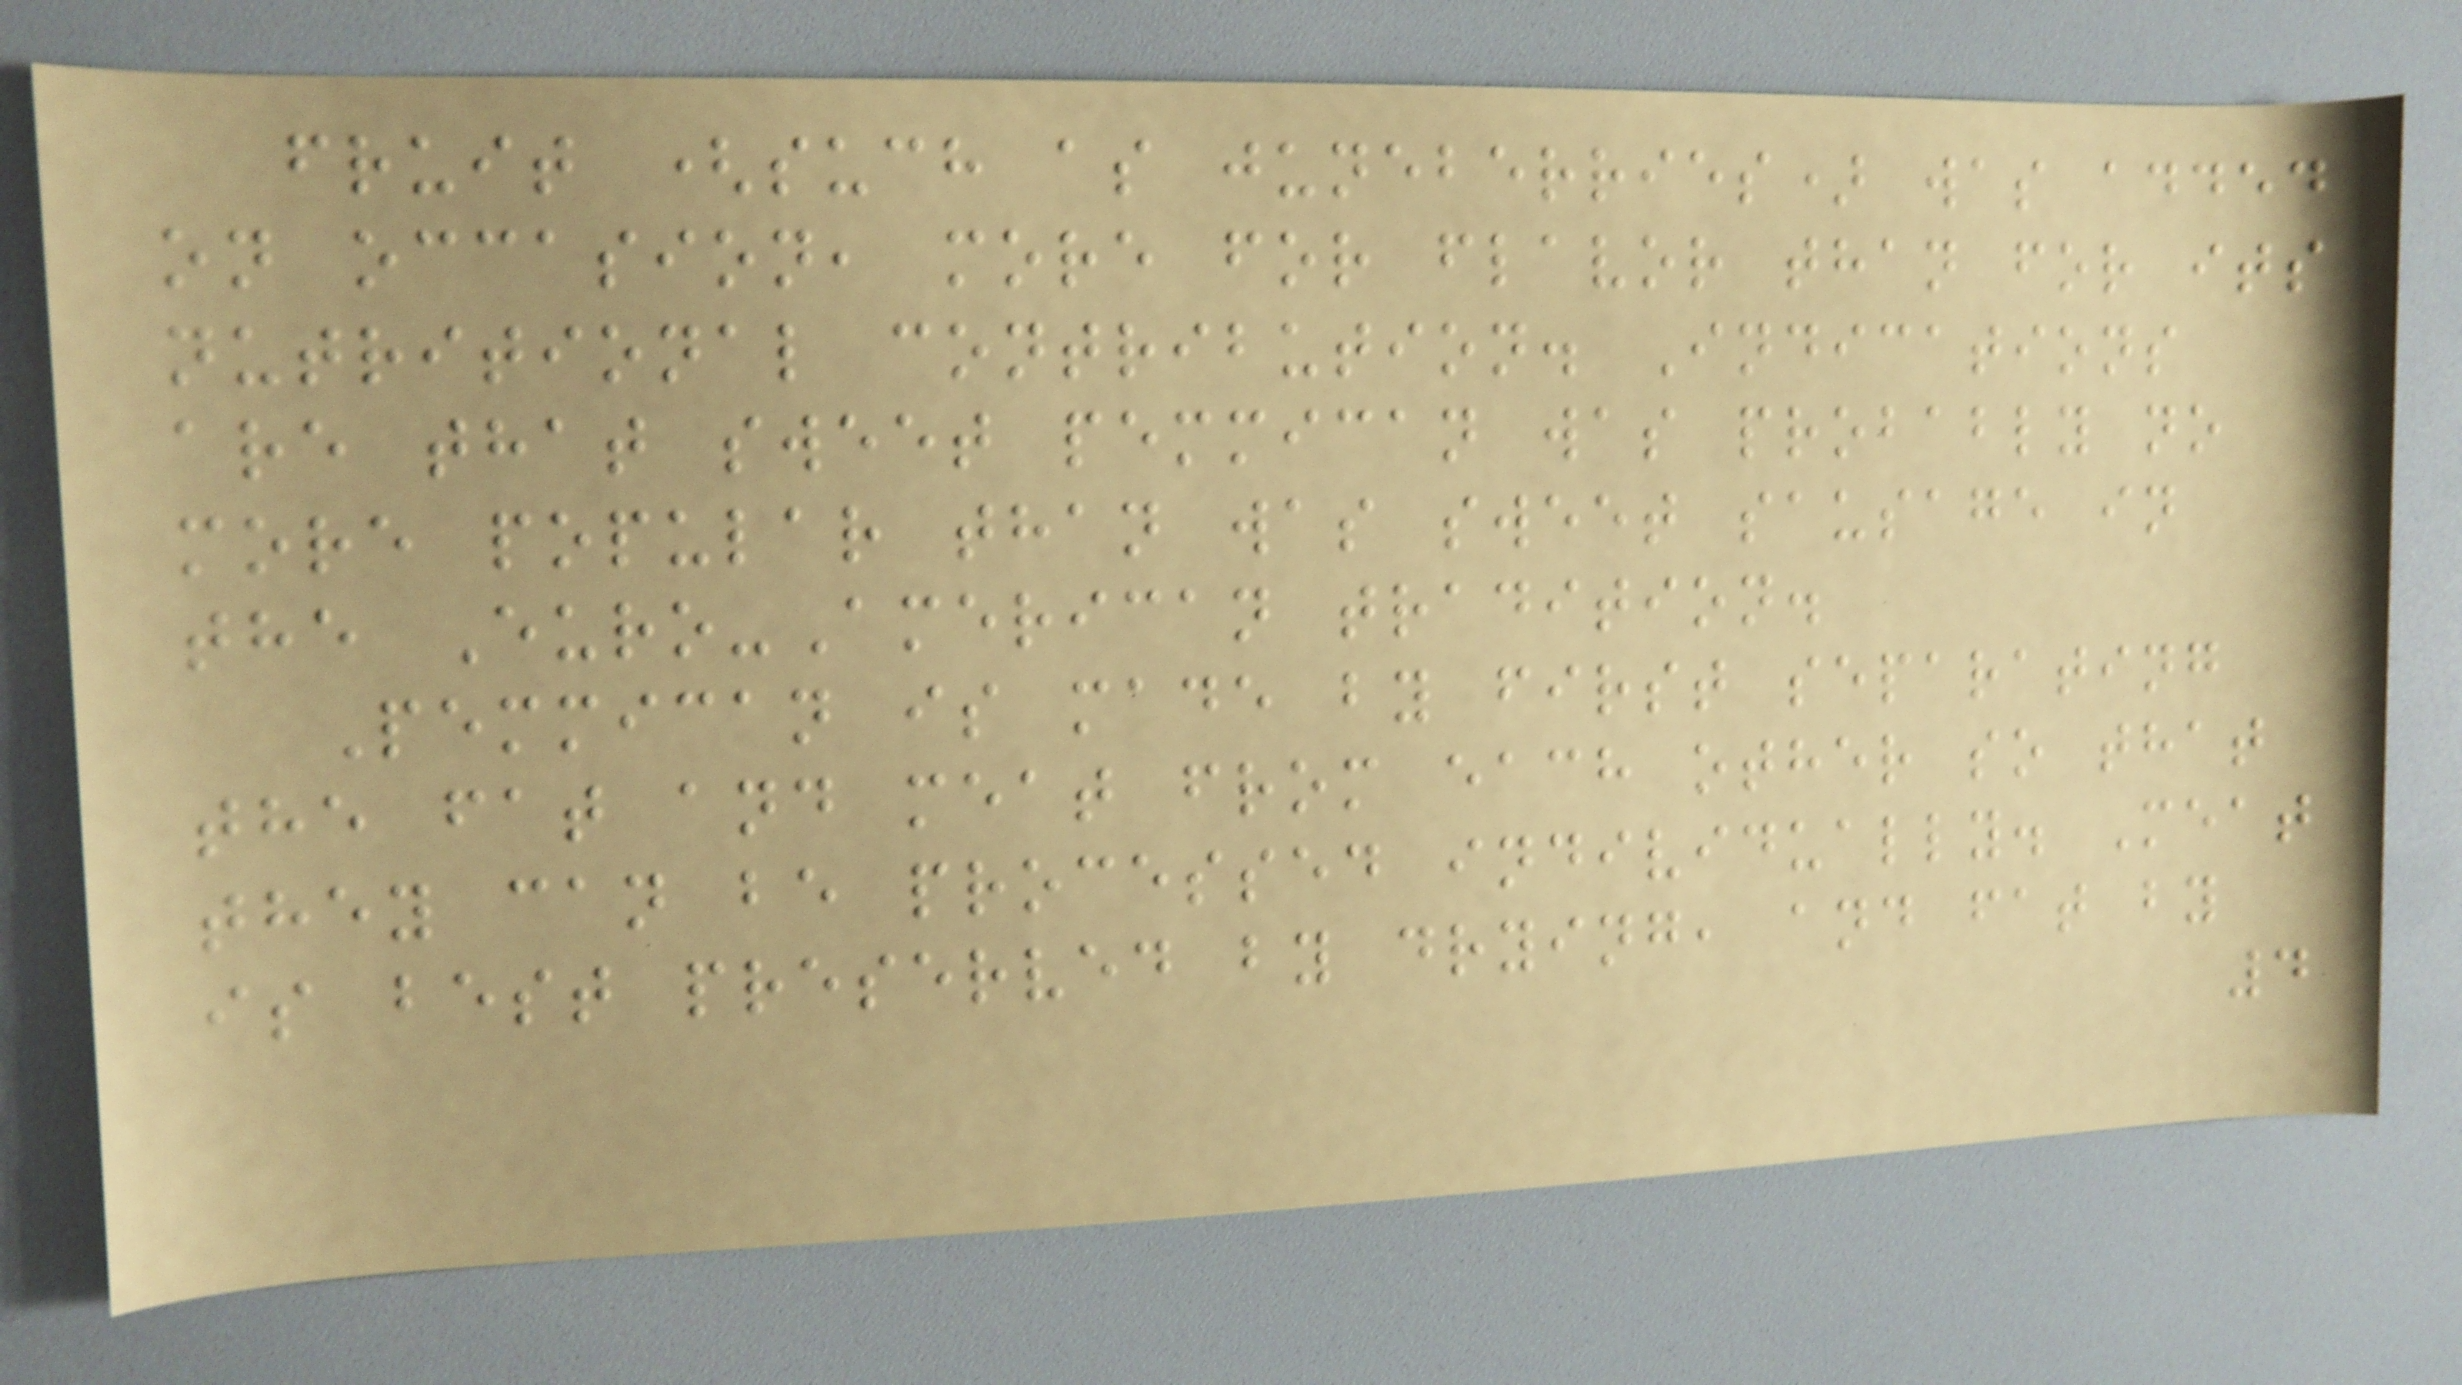fruit (such as juneberries) was added
on occasion, more for flavor than for its
nutritional contribution. Indications
are that sweet pemmican was probably no
more popular than was sweet sausage in
the Euro-American tradition.
Pemmican is made by first separating
the fat and meat from each other so that
they can be processed individually. Meat
is best preserved by drying, and fat by
4
